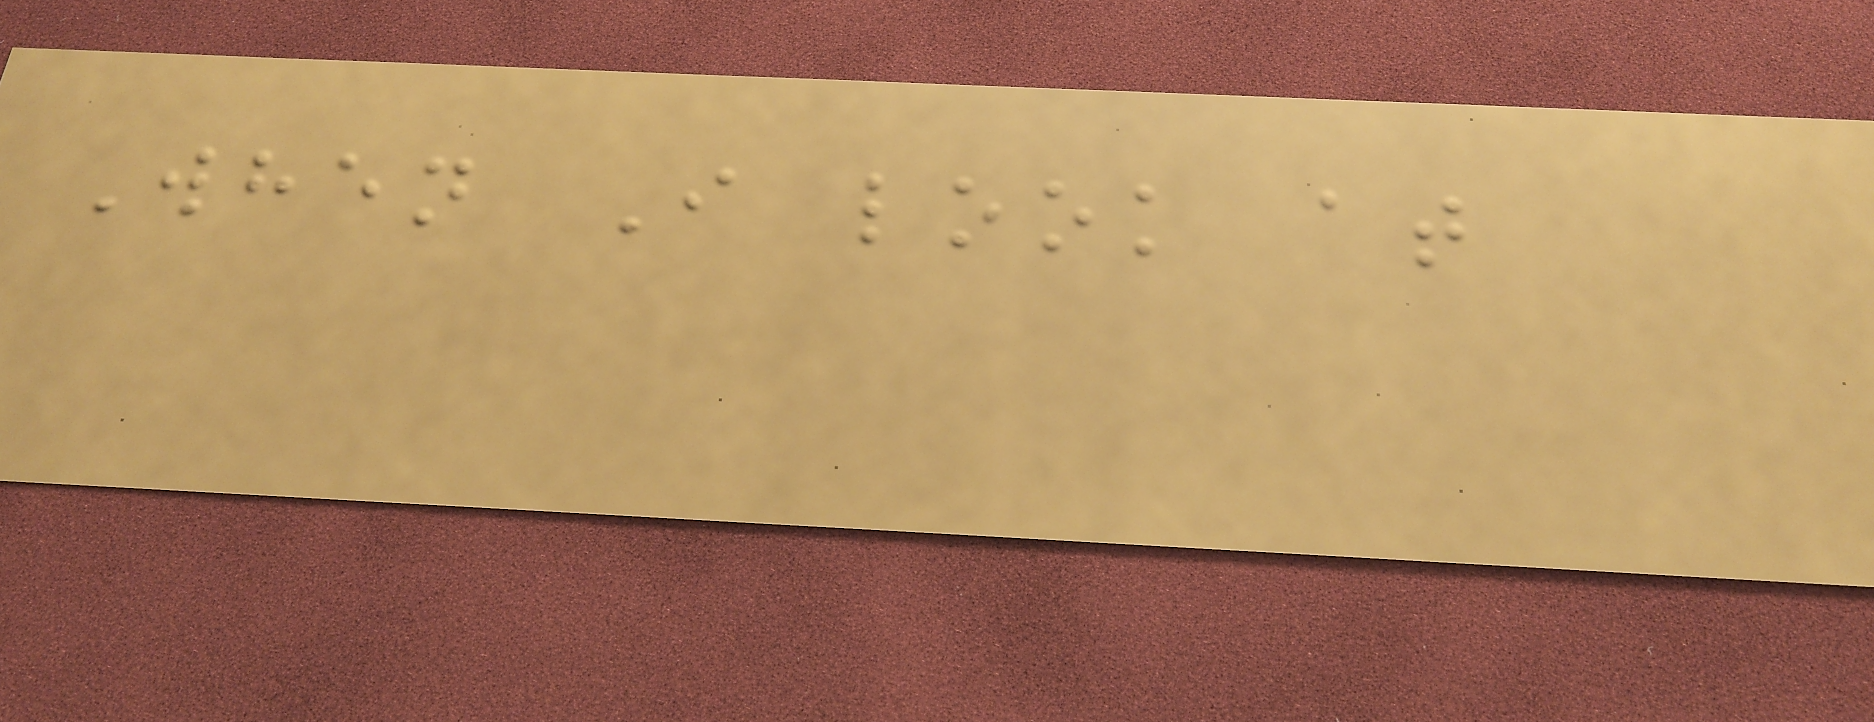When I look at
